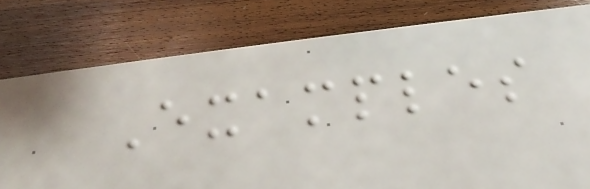Examples
